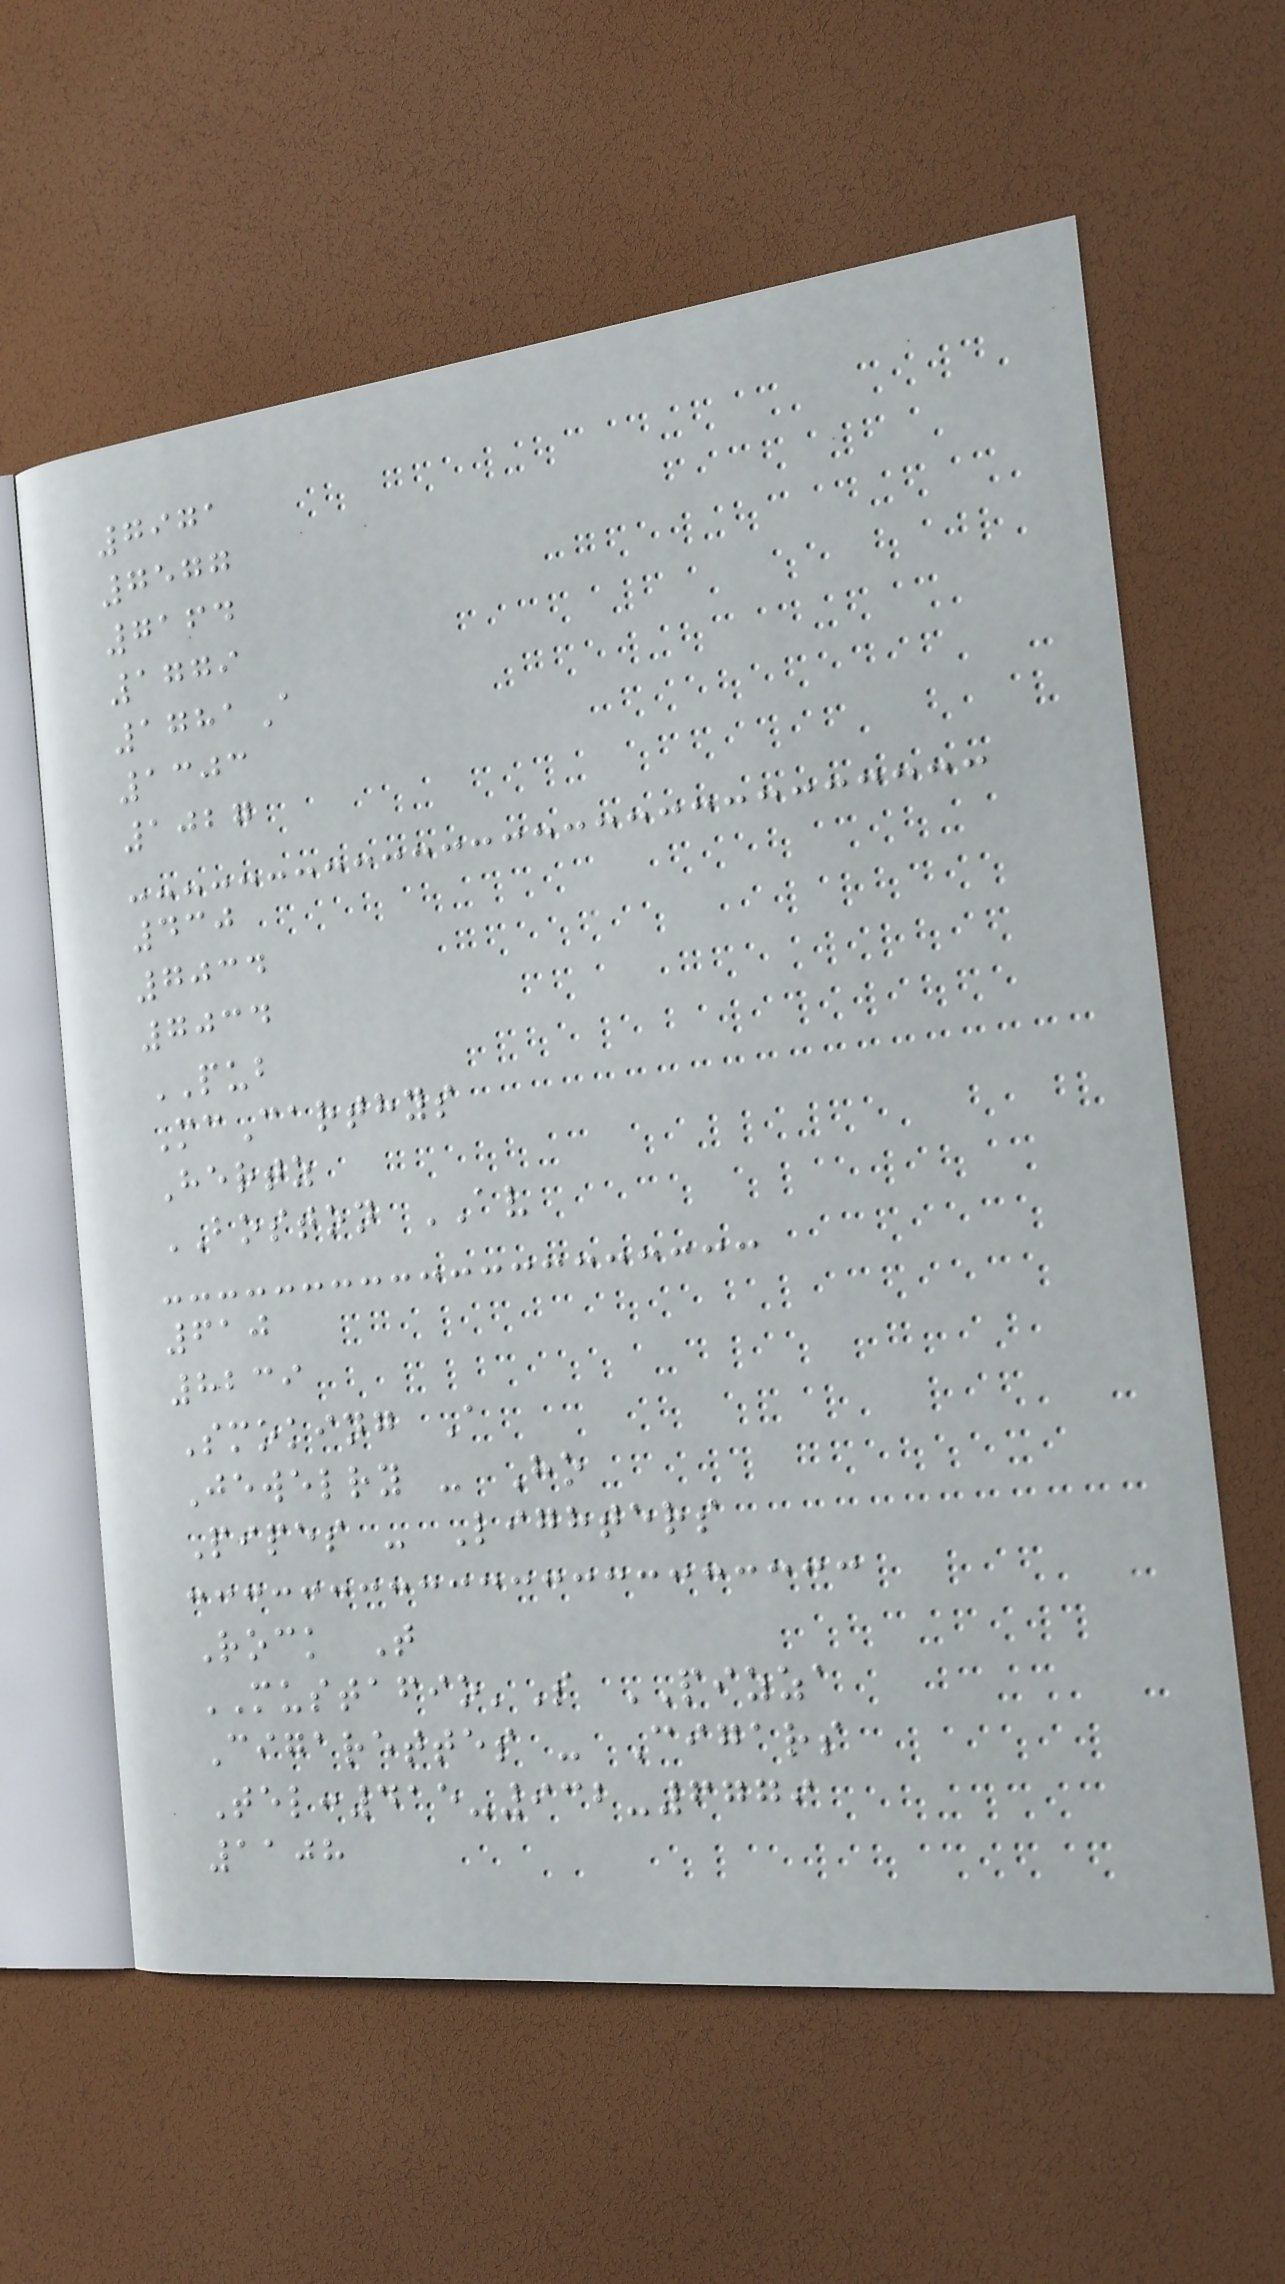7971
7577
7164
1779
1781A
1303
1027
430
7034
7034
PUB
McCarthys
Hertz
BOSTON AV
610
8239
Smoking A
Jewelry - Ho
Pipes - Lighters
Rock T
MUSTAFIO'S PIZZA
Cigarettes - Cigars
Tel:415-932-6779
1108
